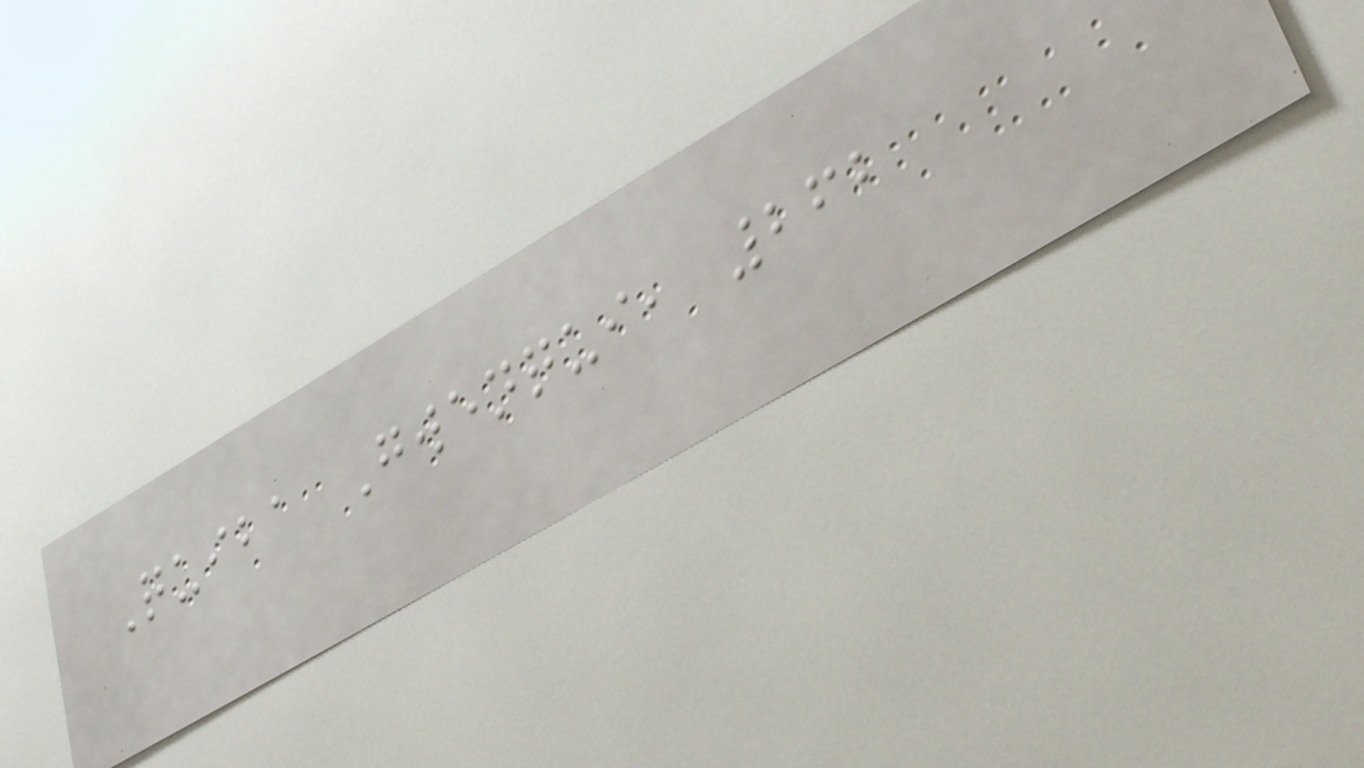Quiba Gwenqui, 262
